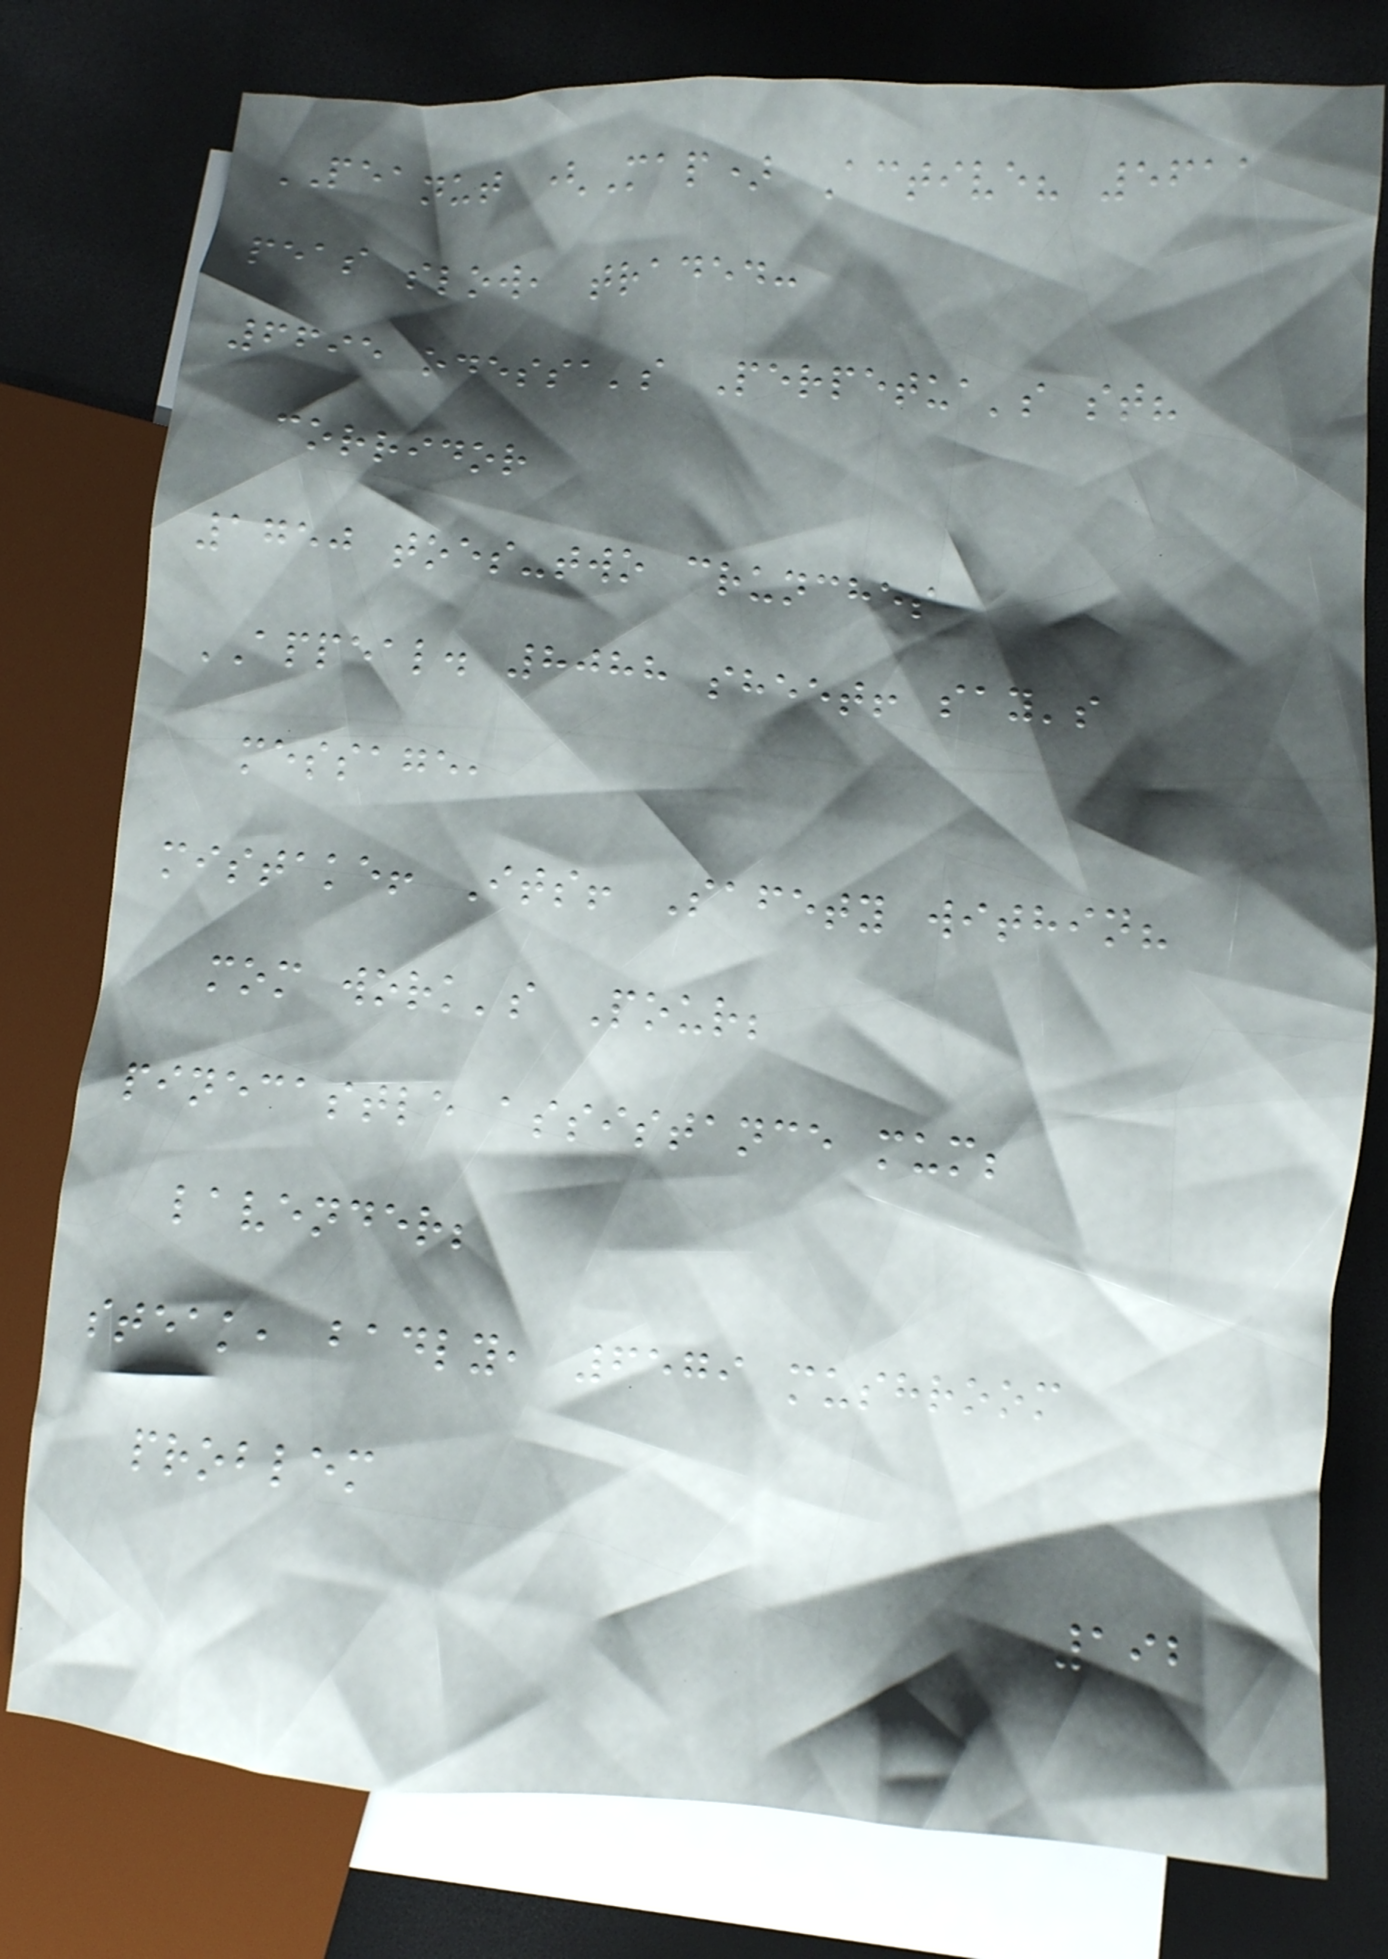PEANUT (Map) Active? 5611
peas slow, traded:
6695 odessa's Perpetua's st?
corridor
1750 toes-two crunches
APPEAL. 8088 sheet! say's
message,
mistake! Its! Safety within?
mom work's Pour;
pinecastle assistance mum;
lavender;
steak, badly, 6579 mushroom
problem
192
